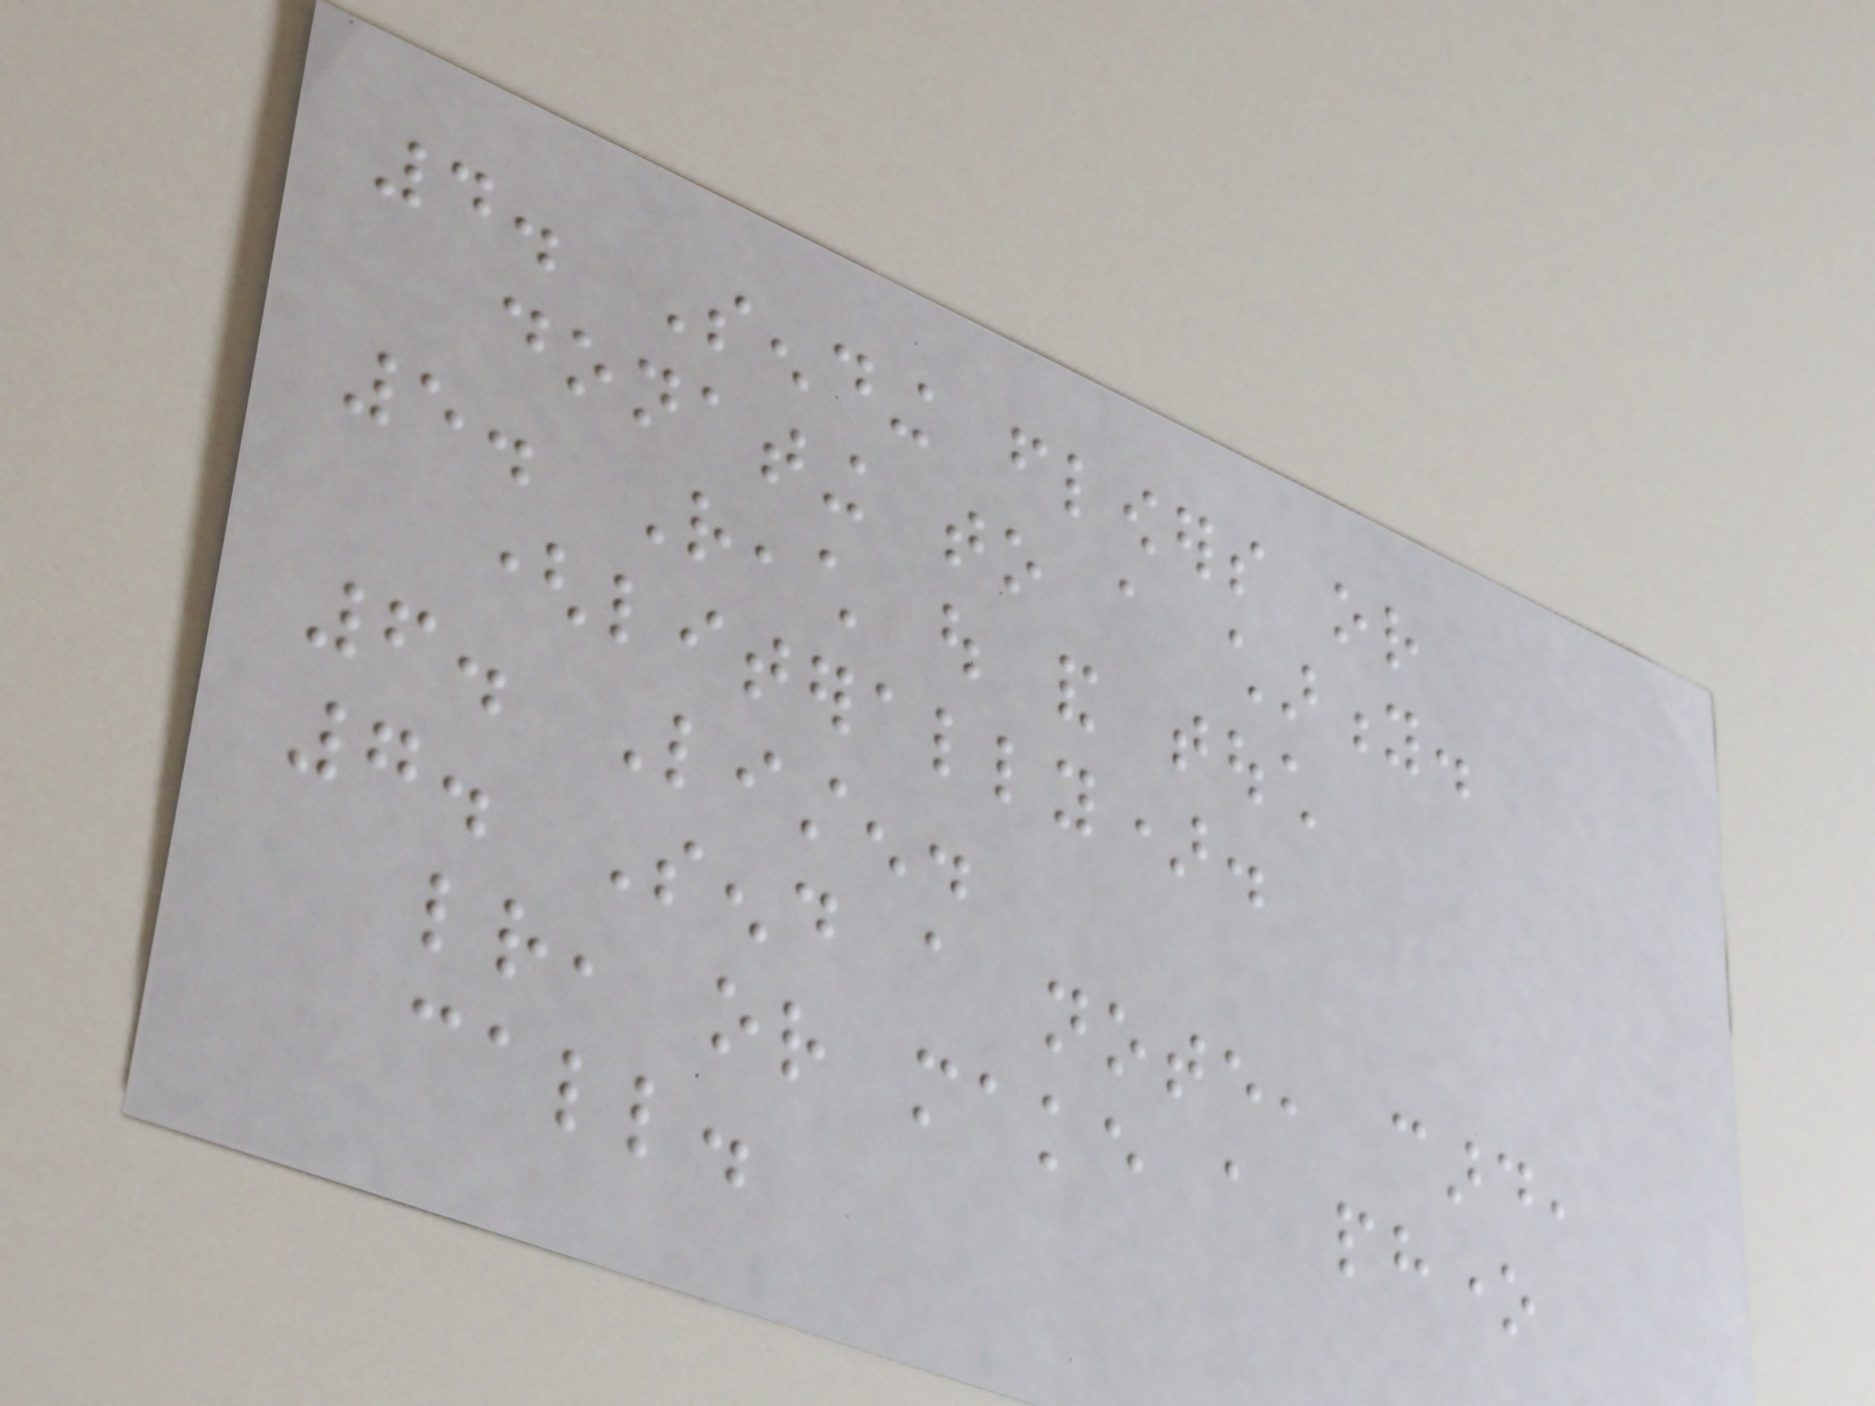4. Sending flowers or
donating to a charity.
5. Reach out and touch
(literally).
6. Listen.
7. Send a note, card,
letter, or make a phone
call.
